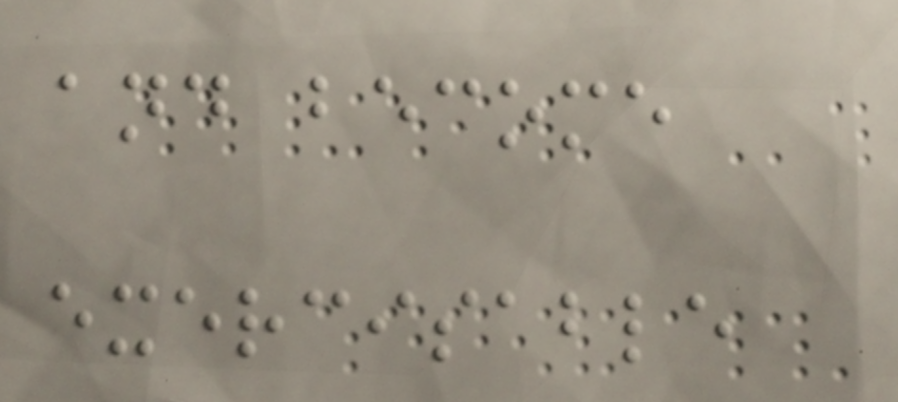and become
exercisable
